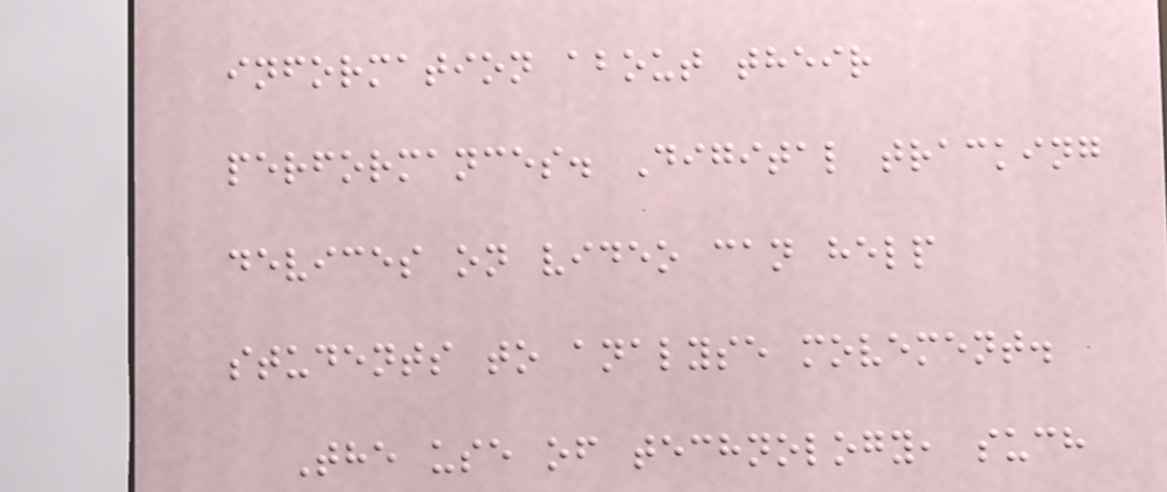information about their
performances. Digital tracking
devices on video can help
students to analyse movement.
The use of technology, such
